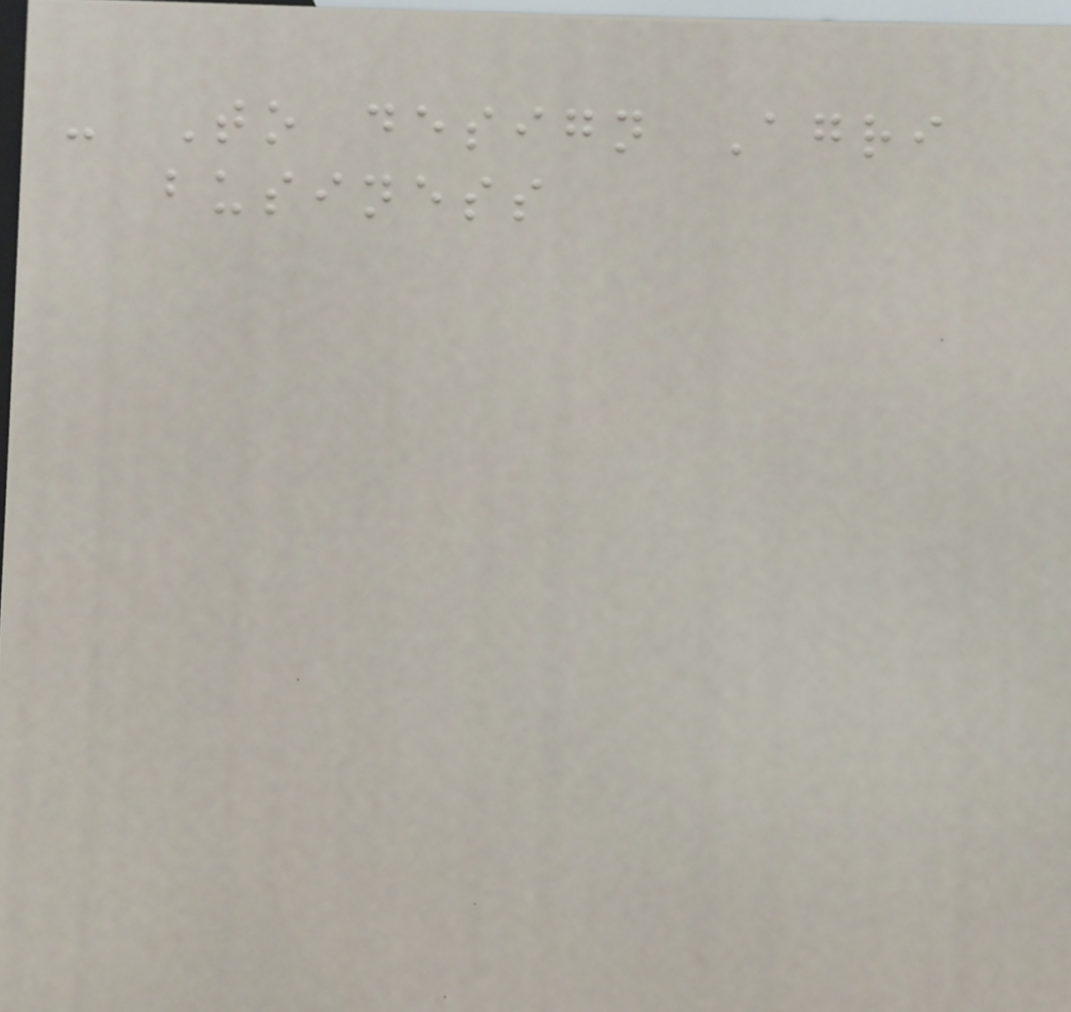- To design Agri
business
